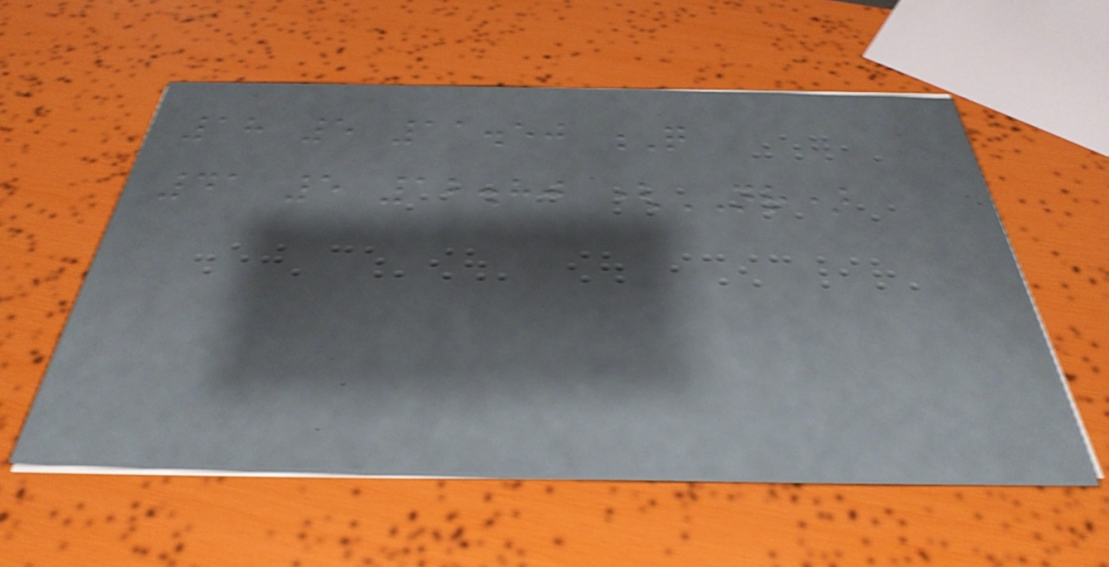18 5 11.50 Q
41 5 12.80 (NR)
